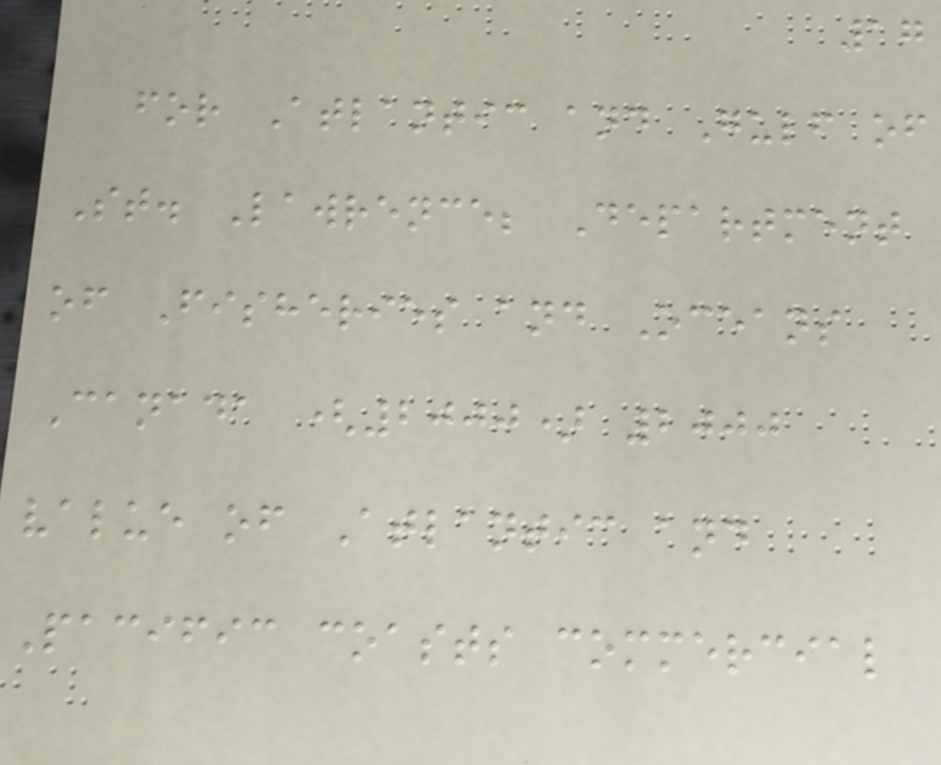17
for Atlantic and Gulf of
St. Lawrence; Department
of Fisheries and Oceans
Canada (2000) 2000
value of Atlantic and
Pacific coasts commercial
